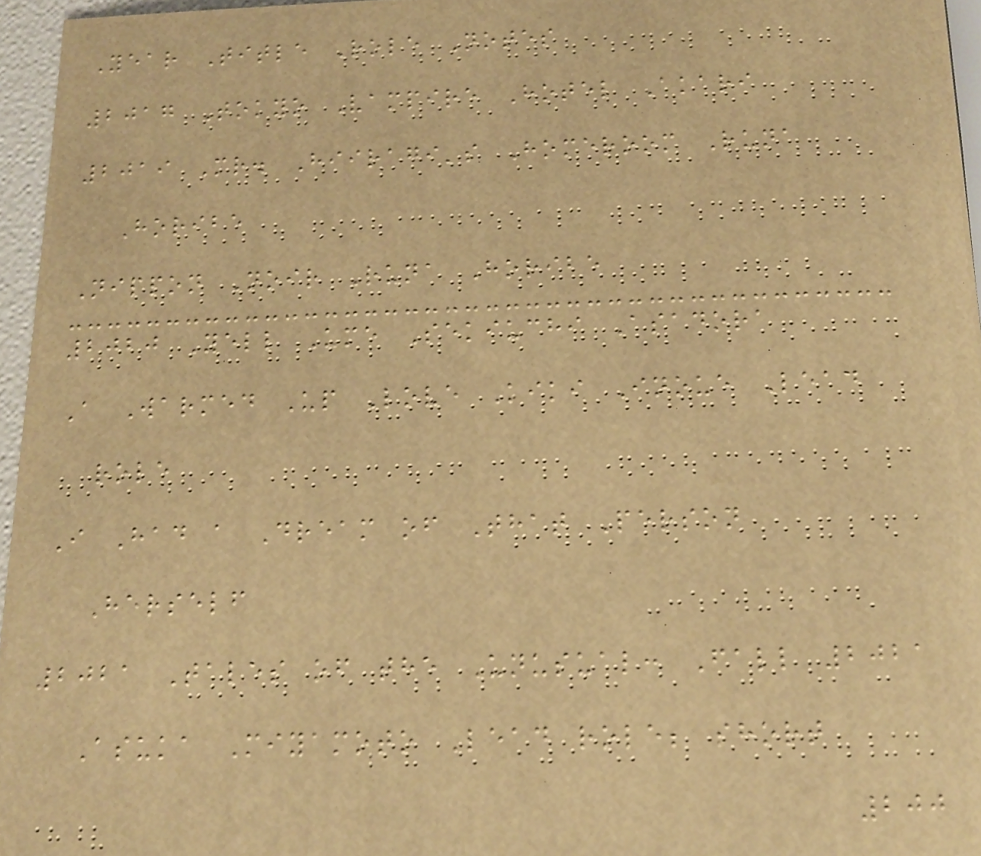Year Title Role Notes
2017 Tokyo Vampire Hotel Akari
2019 Mr. Hiiragi's Homeroom Runa
Horibe
Nippon Noir Runa Horibe
2020 Yell Ume Sekiuchi Asadora
A Warmed Up Love Kiki Inoue Lead
role
I Had a Dream of That Person
Herself
2021 Tales of the Unusual: Fall 2021
Asuka Miyamoto Lead role; short
200
